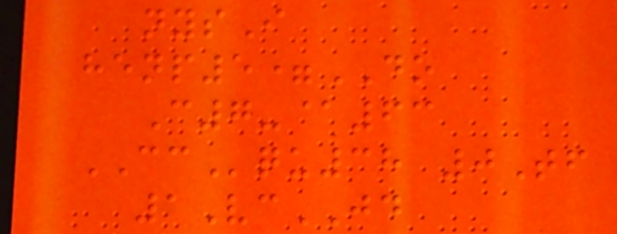nysI
henp5=DO
C7-@63
CCqu38 0Tf
1VcJD
